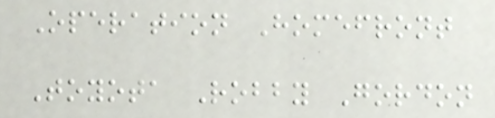Operation Homefront
Toyota Robby Gordon
